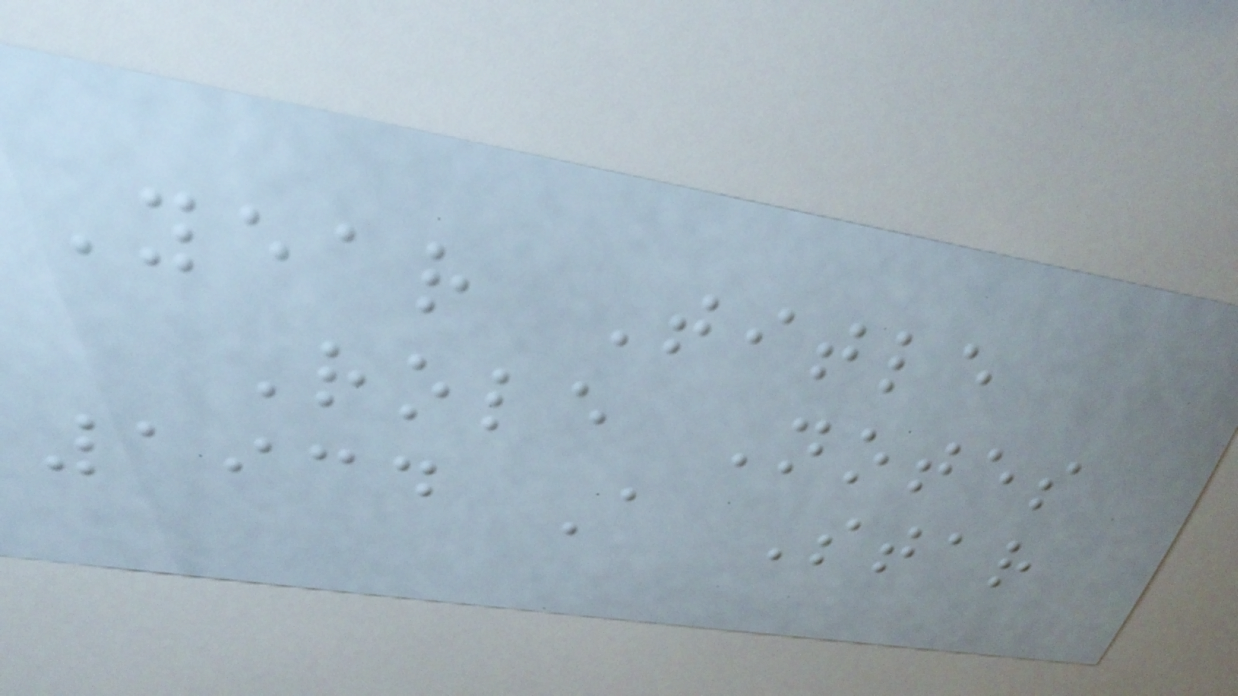Year Title
Role Notes
1934 A Star
